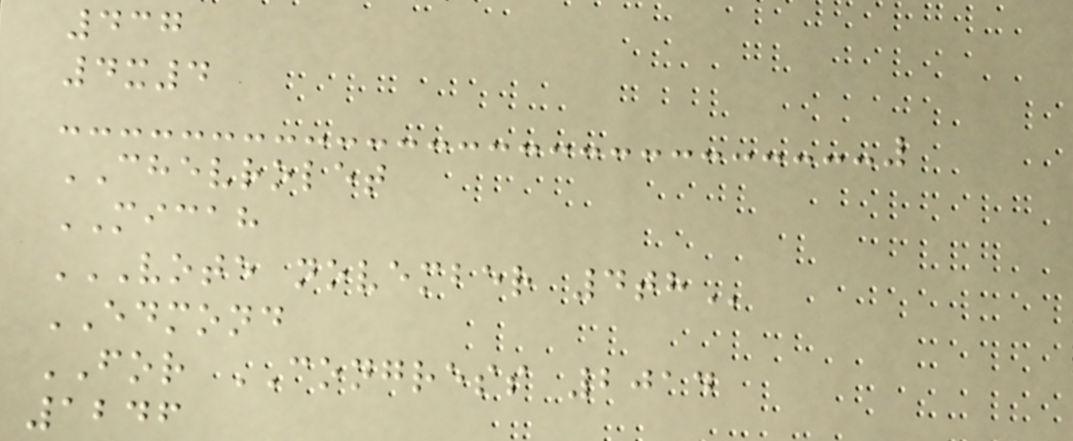437
4x4
CHEVROLET
MICAH
VOTE NOVEMBER 4TH
EDMOND
FOR CONGRESS 2014
1246
